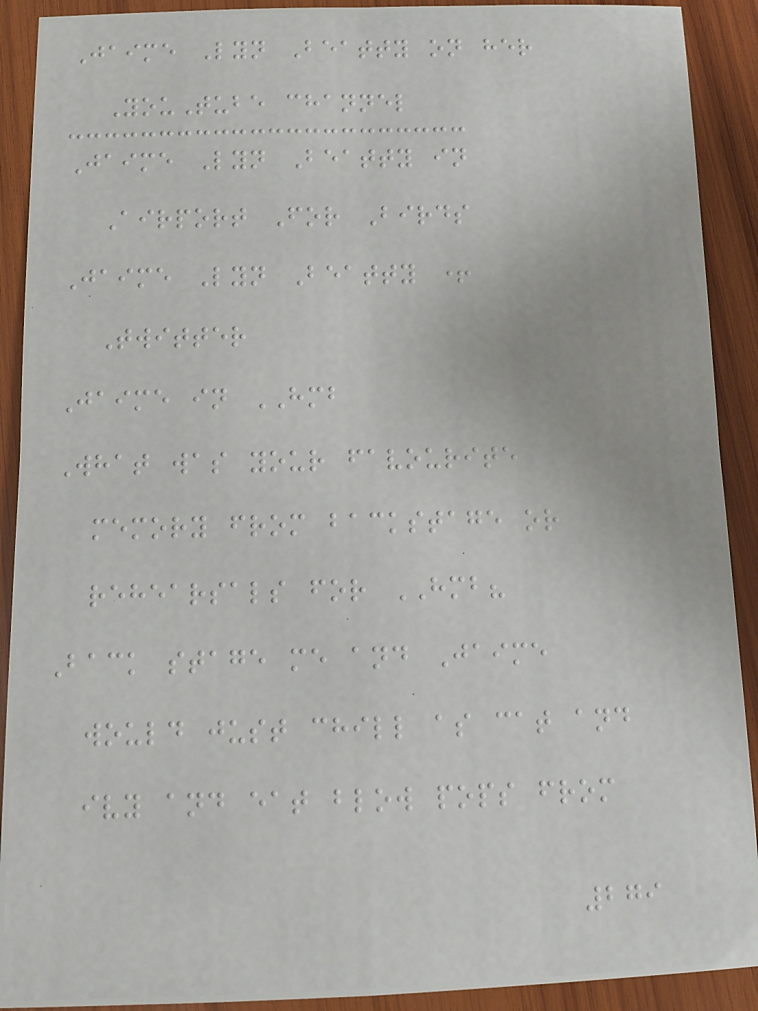Jaime Lyn Beatty on her
YouTube channel
Jaime Lyn Beatty in
Airport For Birds
Jaime Lyn Beatty +
Twitter
Jaime in HMB
What was your favourite
memory from backstage or
rehearsals for HMB?
Back stage me and Jaime
would just chill as cat and
ivy and eat blow pops from
279
